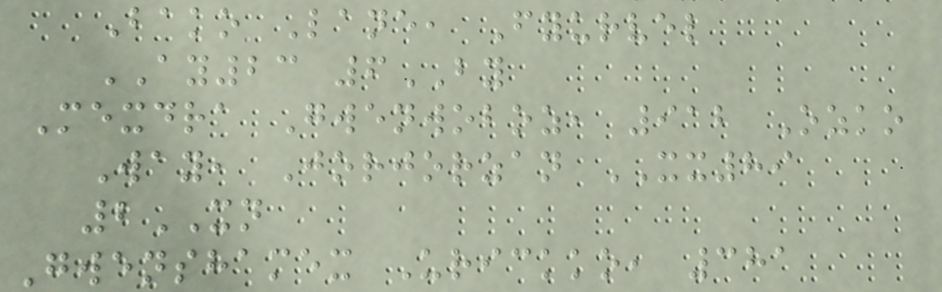Bako Lane, Fyurvel
AY23 6BY
Mexdra Gwenwoboz, 912 Ozko
Way, Jorjorzan XX89
2XN
Gwenshamex Urickko, 381
